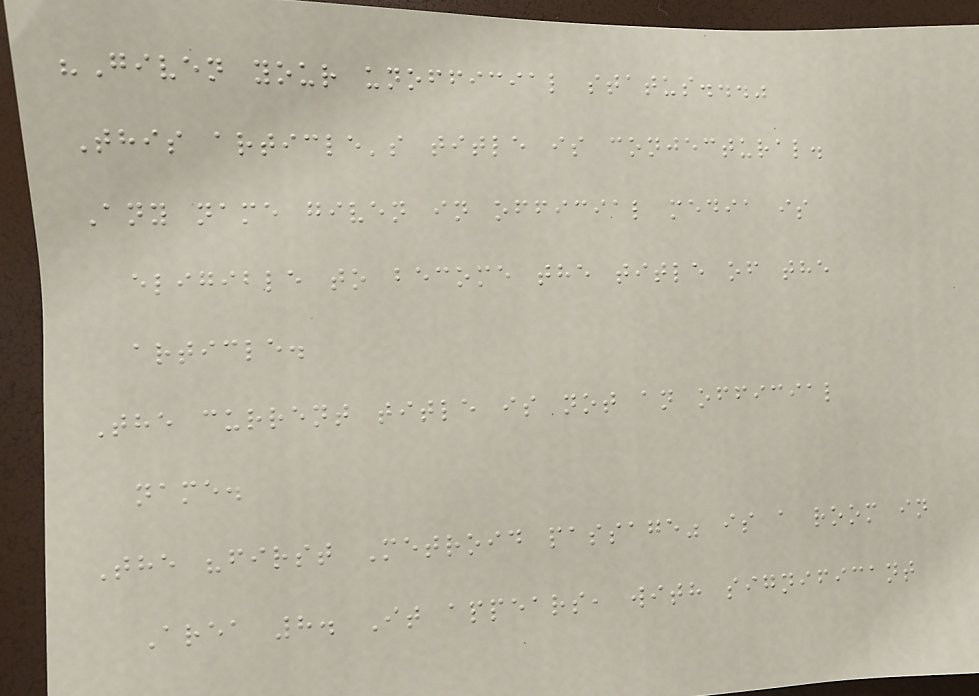"Given your unofficial status..."
This article's title is conjectural.
Any name given in official media is
eligible to become the title of the
article.
The current title is not an official
name.
The "first Metroid passage" is a room in
Area 8. It appears, with significant
